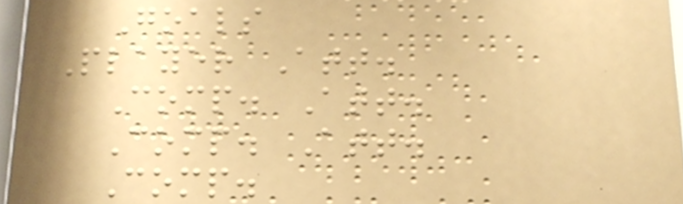Goals
Player Att.
Comp. Att.
Comp. Att.
Comp.
